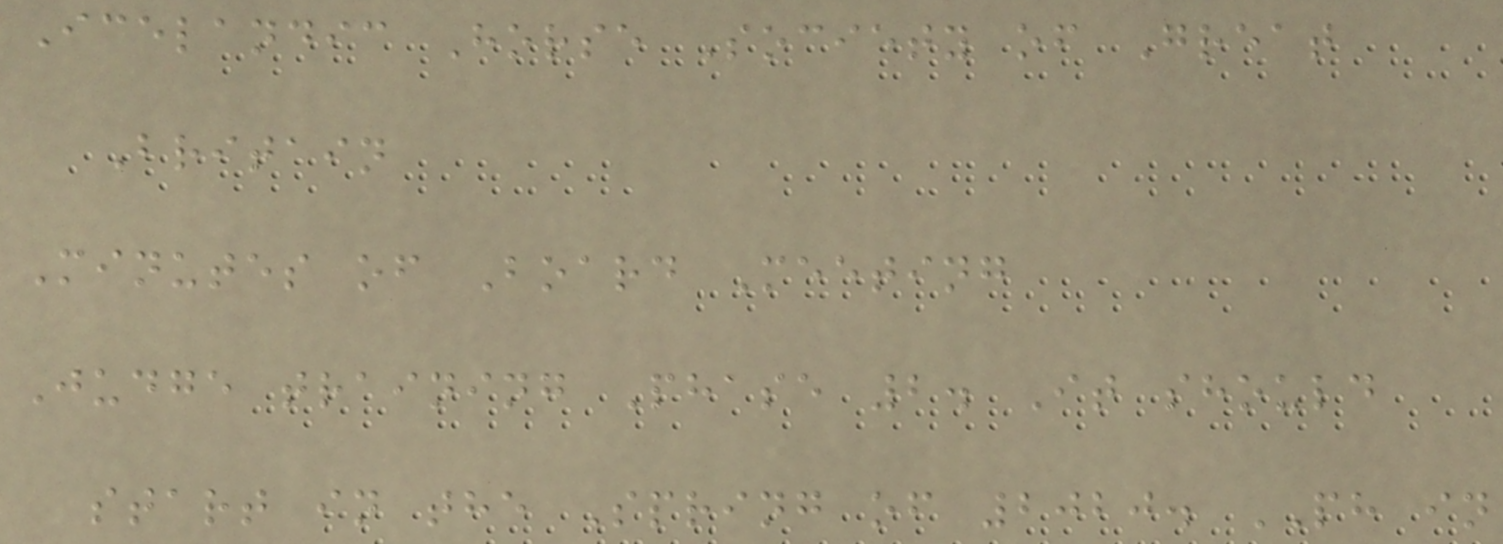Icelandic Horse Society of Great
Britain
Minutes of Board Meeting
Judge training Phase 2. It should
start in the Spring of 2020. PH in
